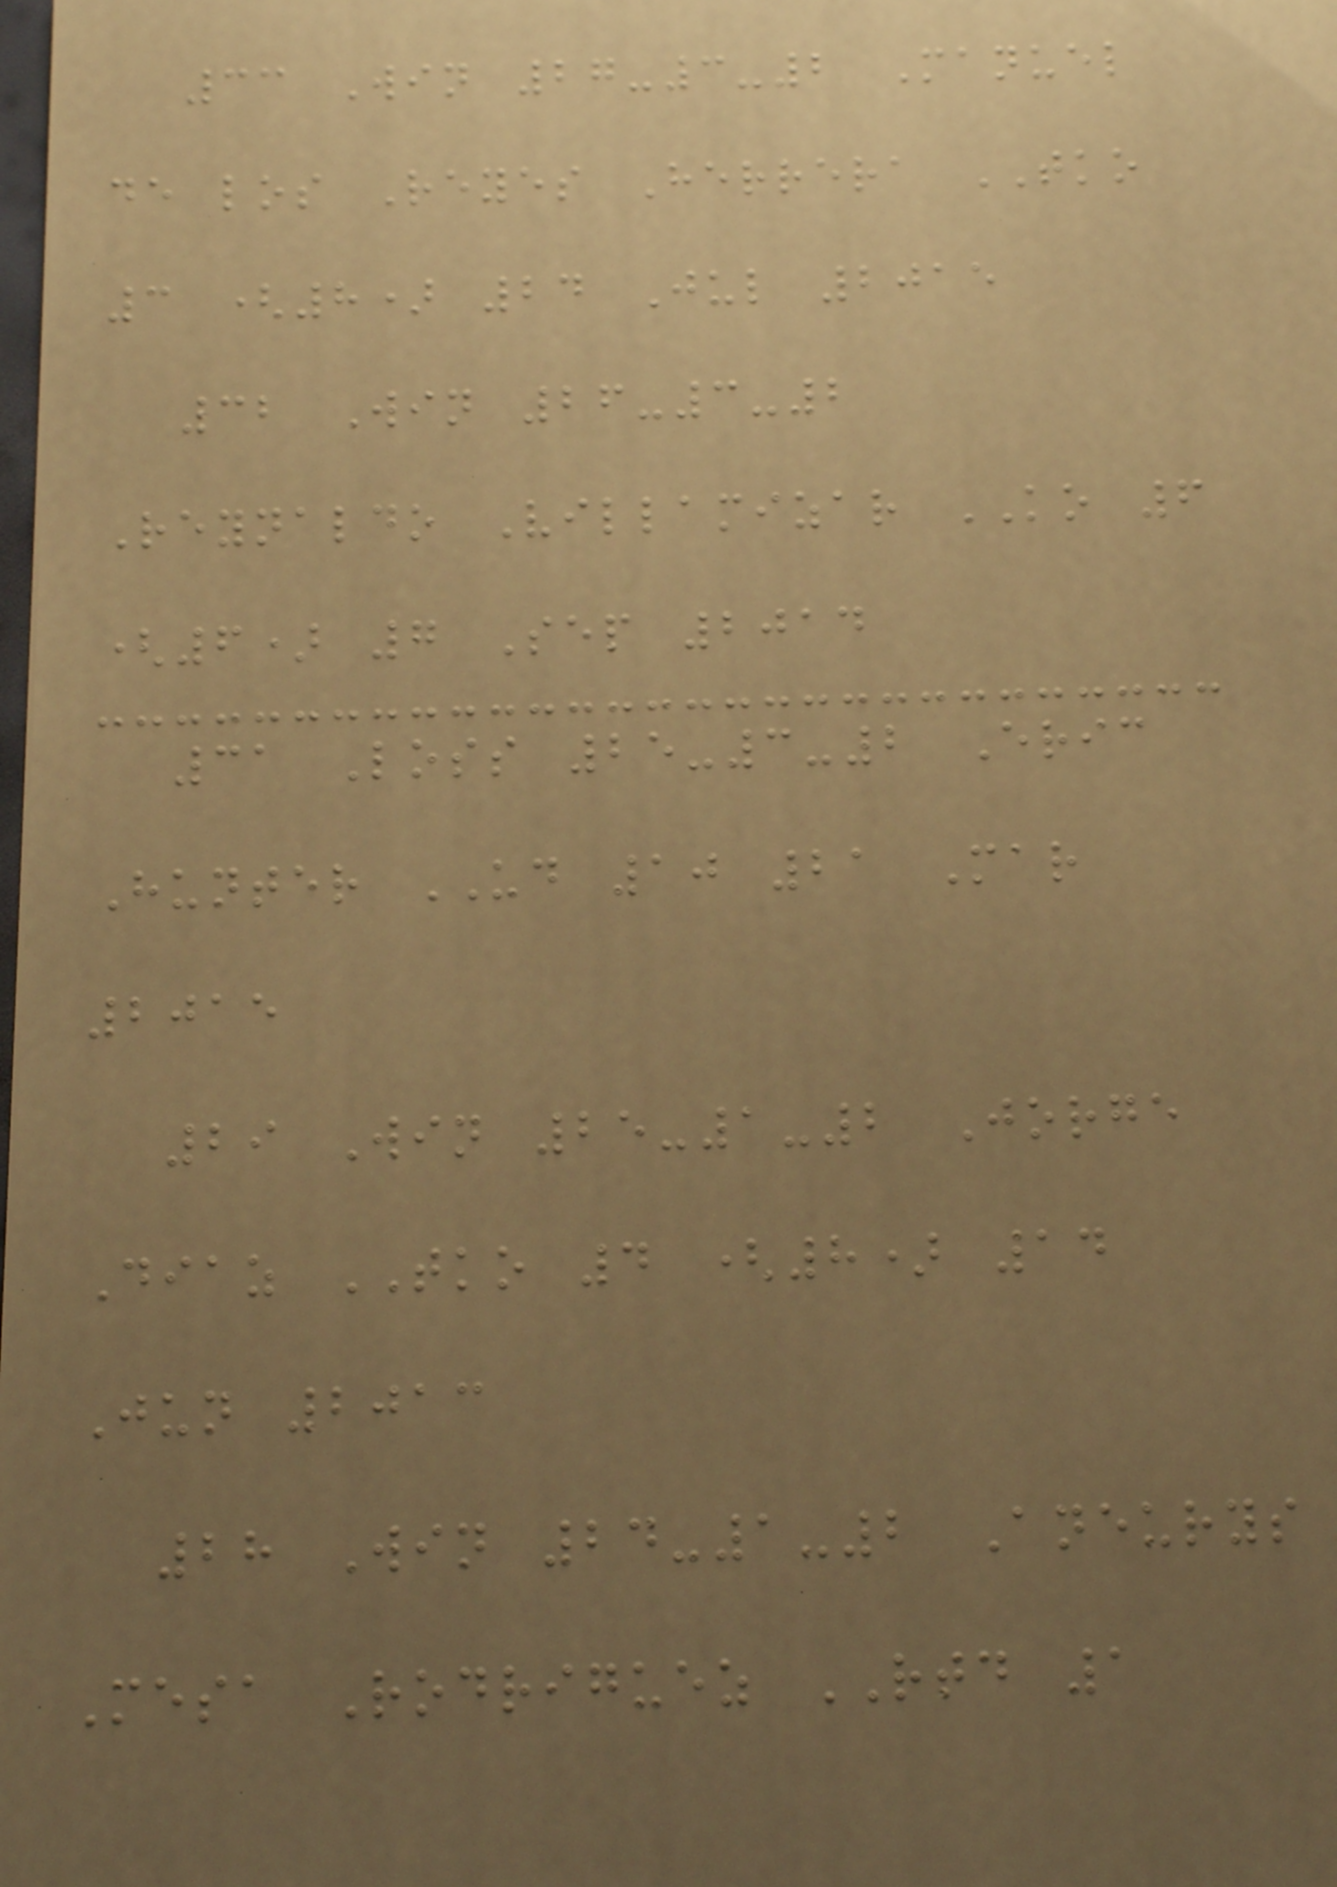33 Win 27-3-2 Manuel
de los Reyes Herrera TKO
3 (8) 24 Jul 2015
32 Win 26-3-2
Reynaldo Villamizar KO 6
(6) 7 Sep 2014
31 Loss 25-3-2 Eric
Hunter UD 10 21 Mar
2015
29 Win 25-1-2 Jorge
Diaz TKO 4 (8) 14
Jun 2013
28 Win 24-1-2 Aneurys
Mesa Rodriguez RTD 1
